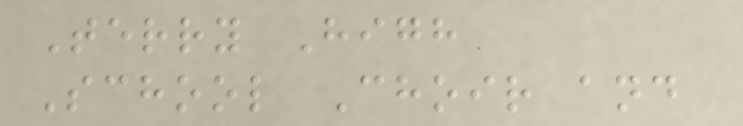Terry High
School Choir and
